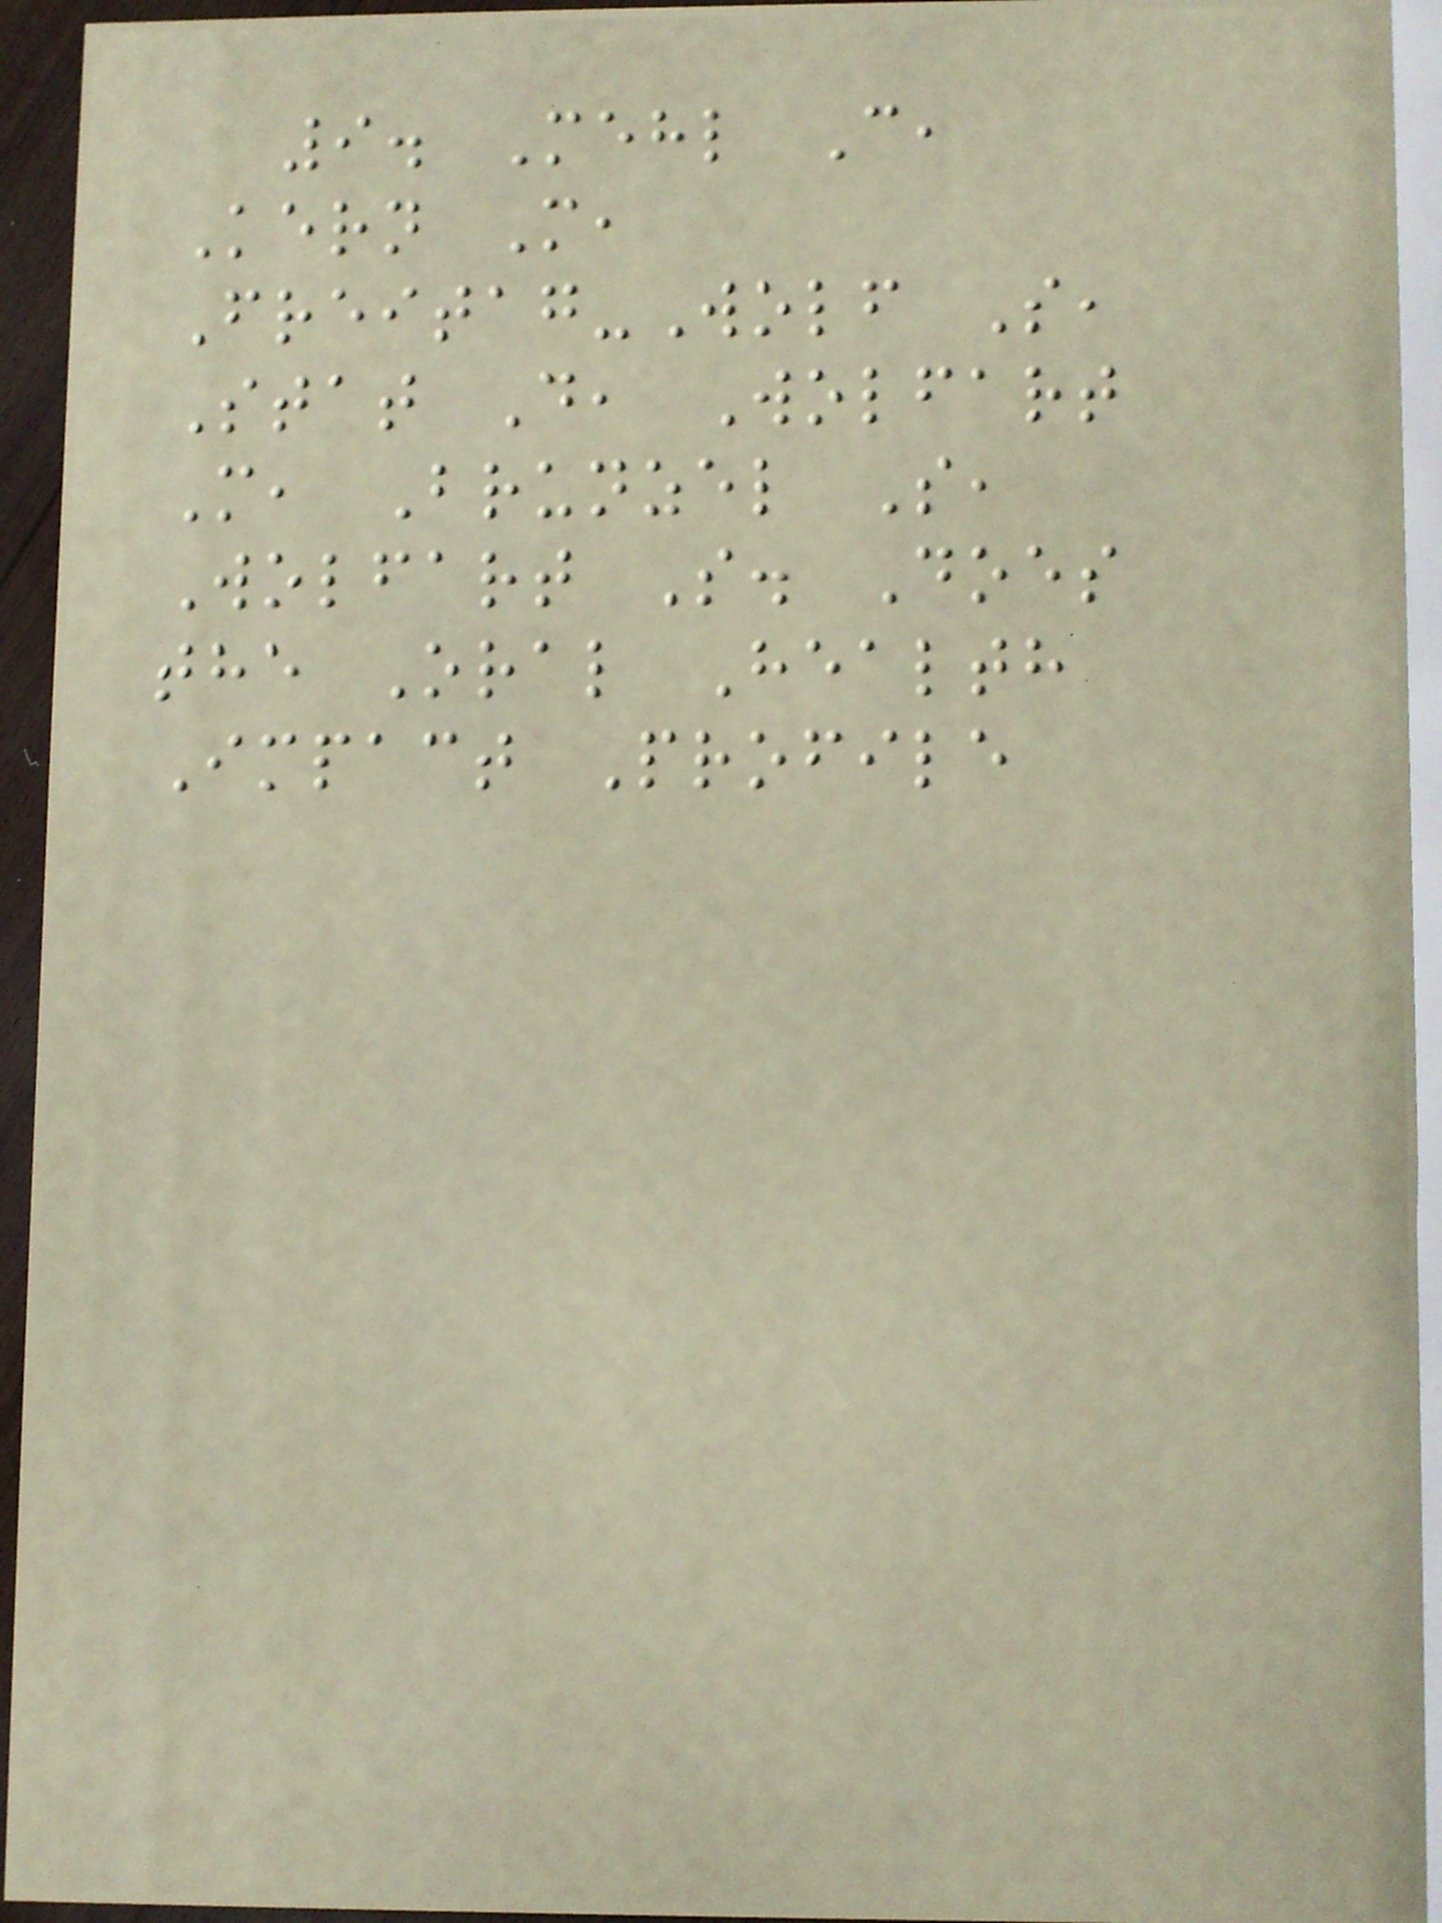9. Mehl C,
Kern M,
Freitag-Wolf S,
Stat D, Wolfart
M, Brunzel S,
Wolfart S. Does
the Oral Health
Impact Profile
